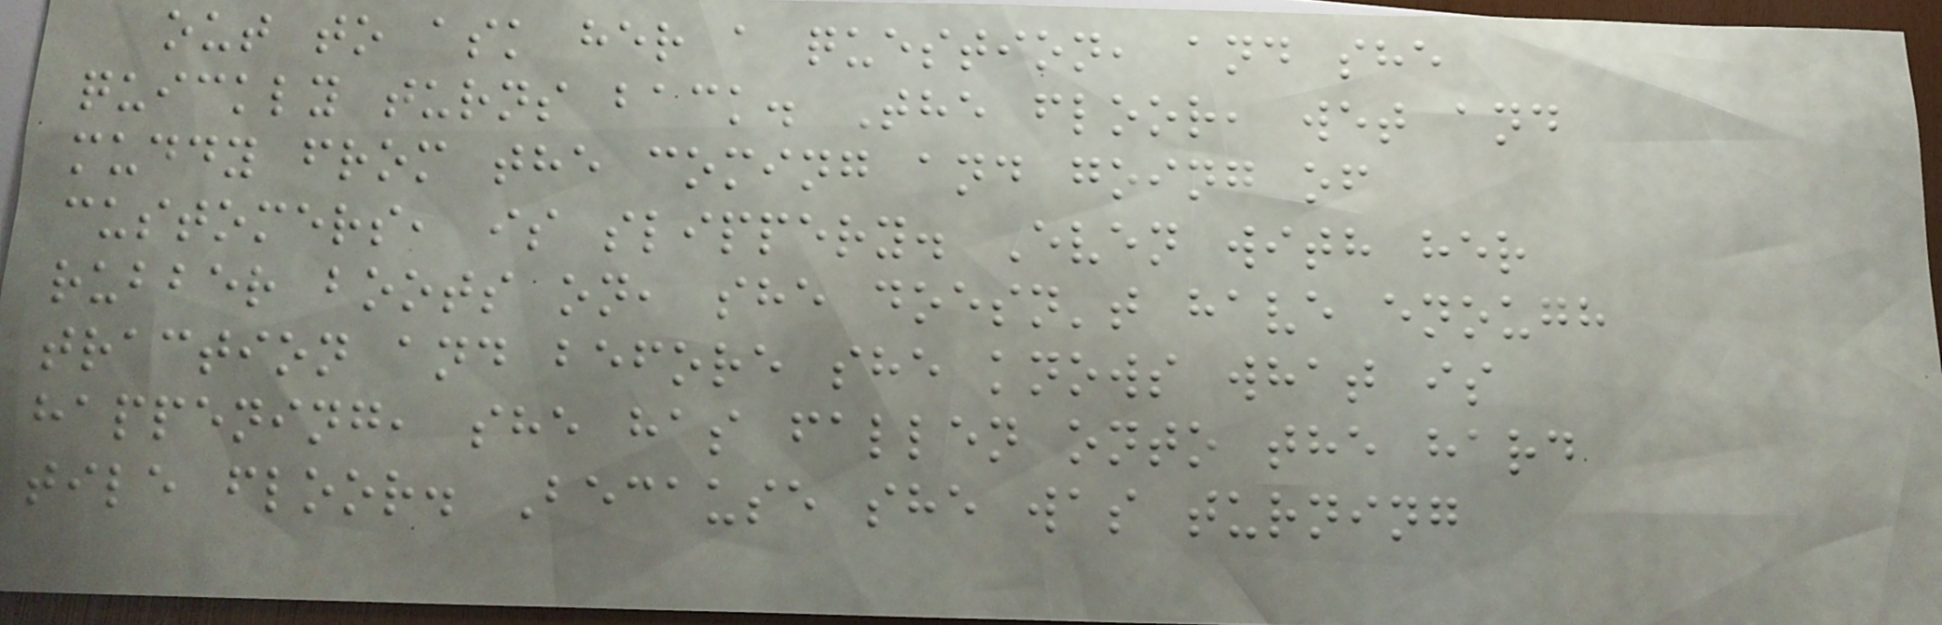out to ask her a question, and she
quickly turns back. The floor, wet and
muddy from the coming and going of
customers, is slippery. Even with her
rubber boots on, she doesn't have enough
traction and before she knows what is
happening, she has fallen onto the hard
tile floor. Because she was turning
